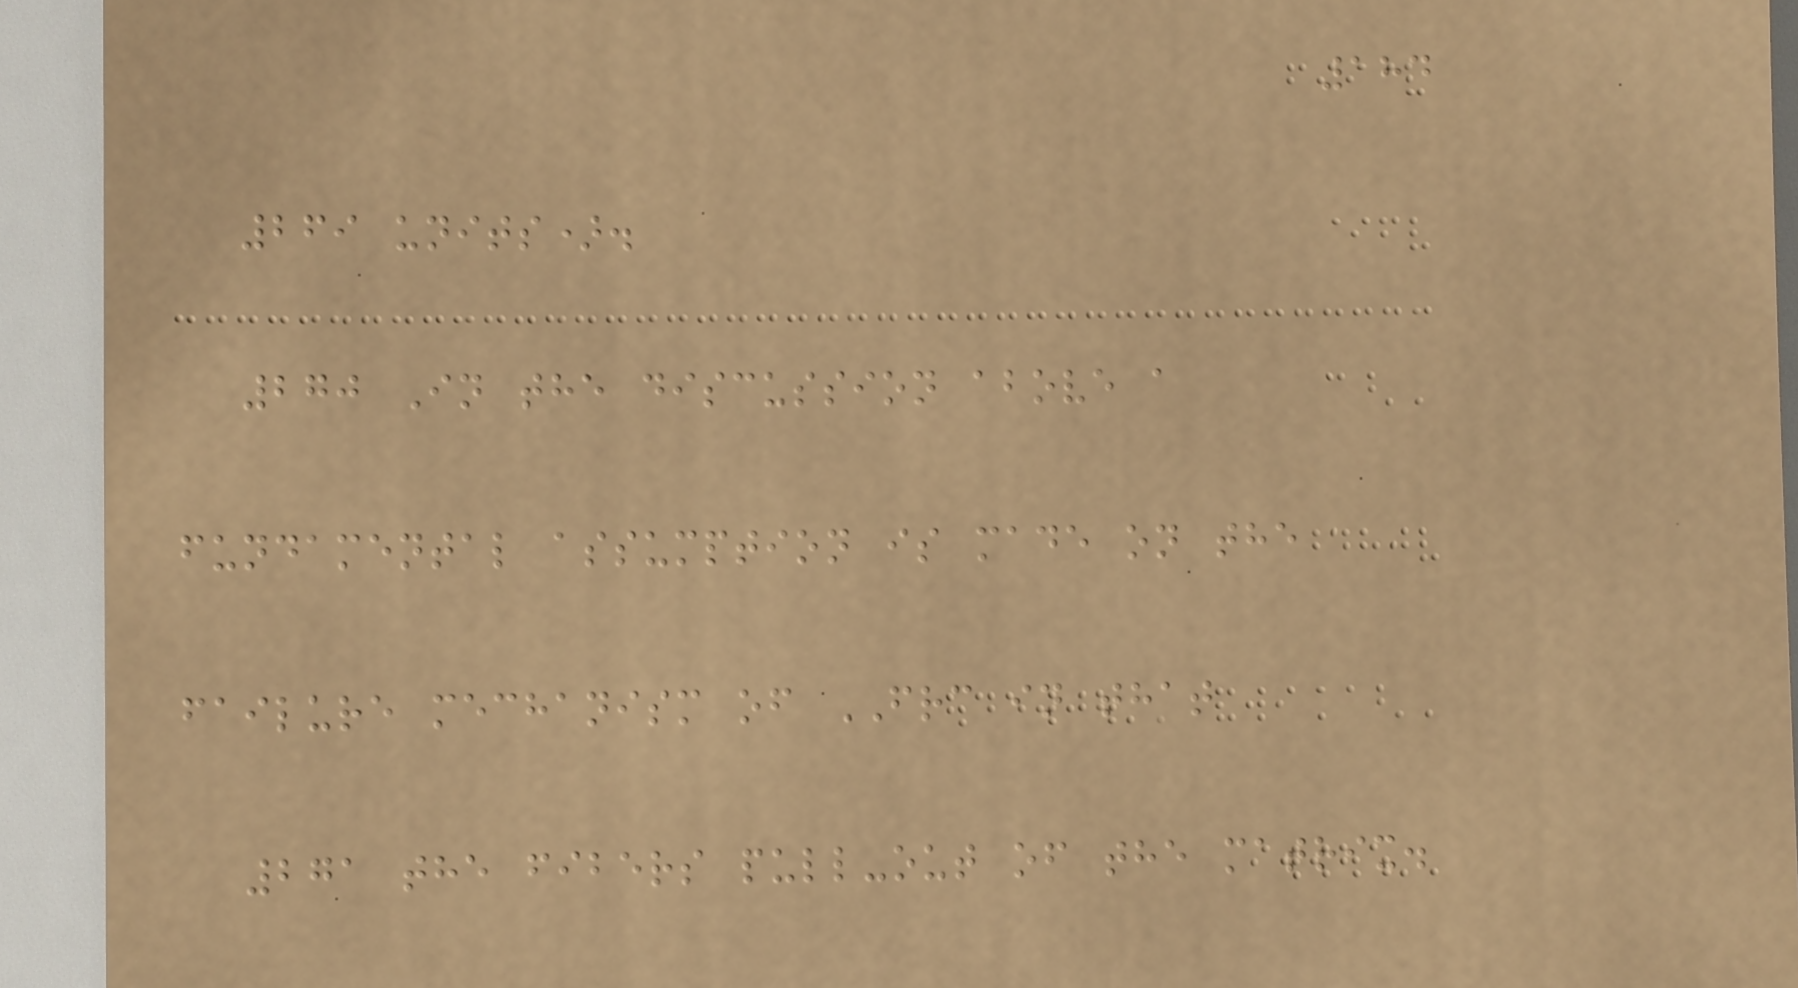184
269 units).
270 In the discussion above a
fundamental assumption is made on the
failure mechanism of FRC in that
271 the fibers pull-out of the matrix.
